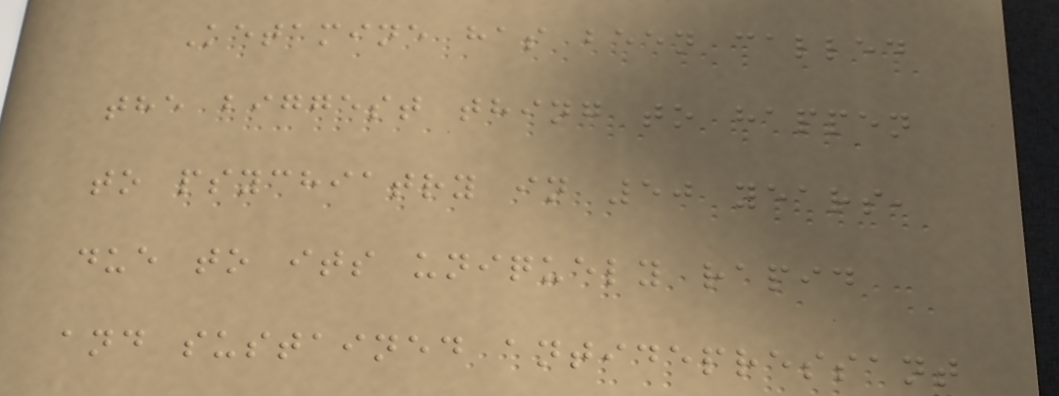Ketamine has been called
the biggest thing to happen
to psychiatry in 50 years,
due to its uniquely rapid
and sustained antidepressant
